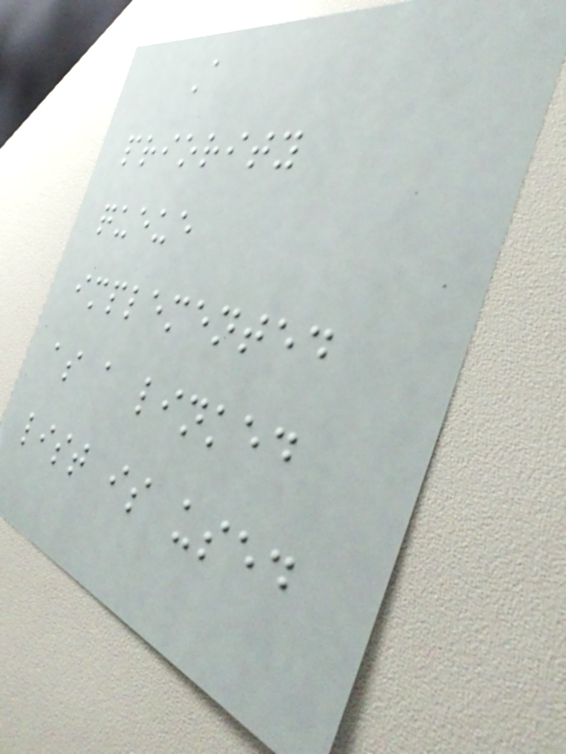A
priority
queue
implemented
as a linked
list is used
